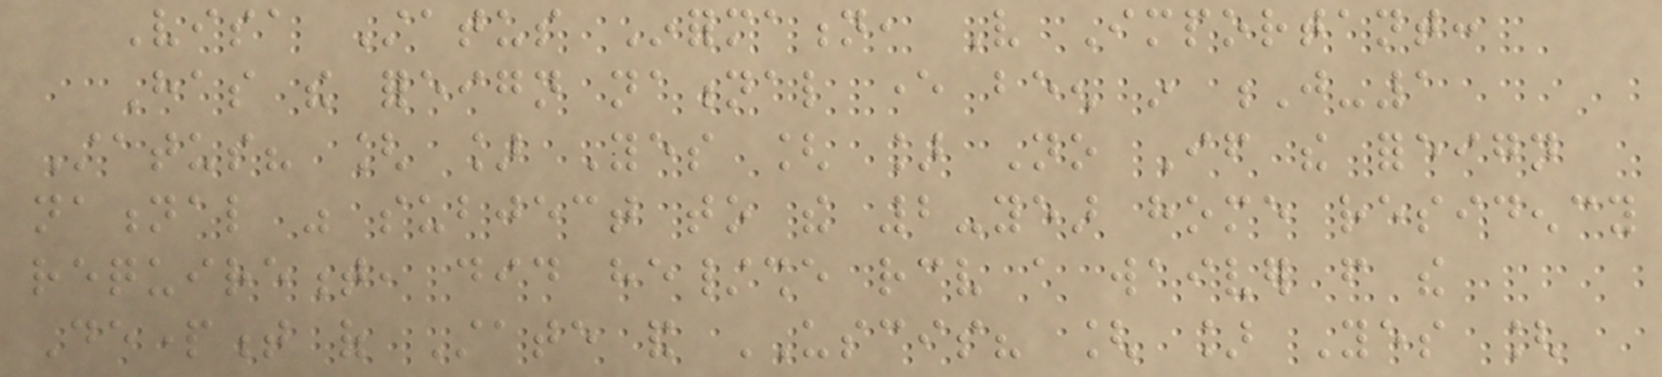Visa Status Information, Very Important:
Has the foreign national ever been in J-1
Status? [ ] Yes [ ] No If the foreign
national was subject to the 2-year home residency
requirement, did he/she receive a waiver from the
Department of State and USCIS? [ ] Yes [
